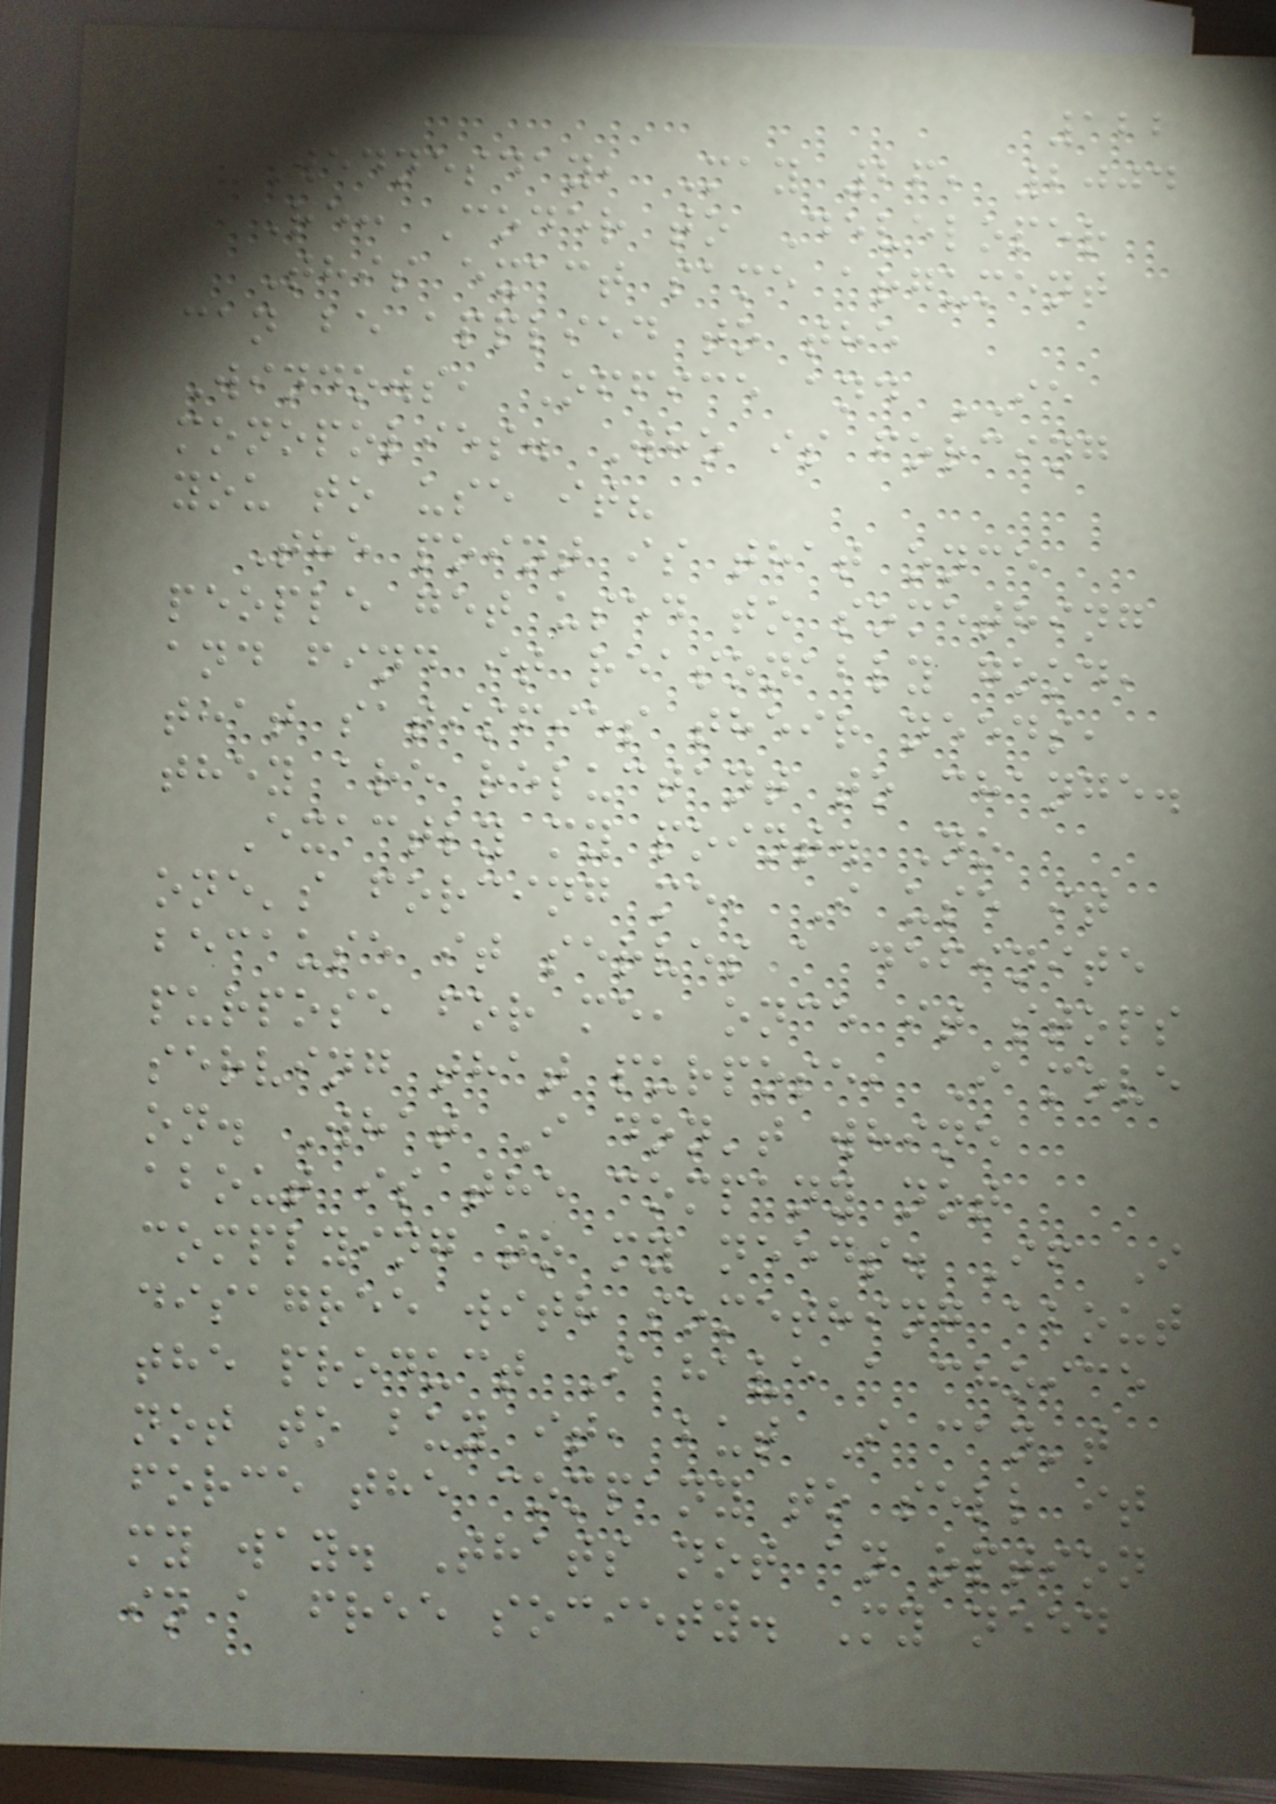122
Wednesday, May 26, 2004
Re: Coder to Developer
This exact same argument
can be applied to the
Windows, Office and IE
monopolies. Who is forcing
you to use it?
The point is that once
people get used to something
and find it reasonably good,
that satisfies their needs,
they are reluctant to change.
Exactly my point. No
one's forcing me, I use it
because it serves a definite
purpose for me, once it stops
serving that purpose, I move
on. What I don't whine
about is the company not
complying to my needs. If I
disagree with something about
the product I have a choice
not to buy it, but I can't
force the company to sell it
my way. Thats not an option
in a free society. My need
